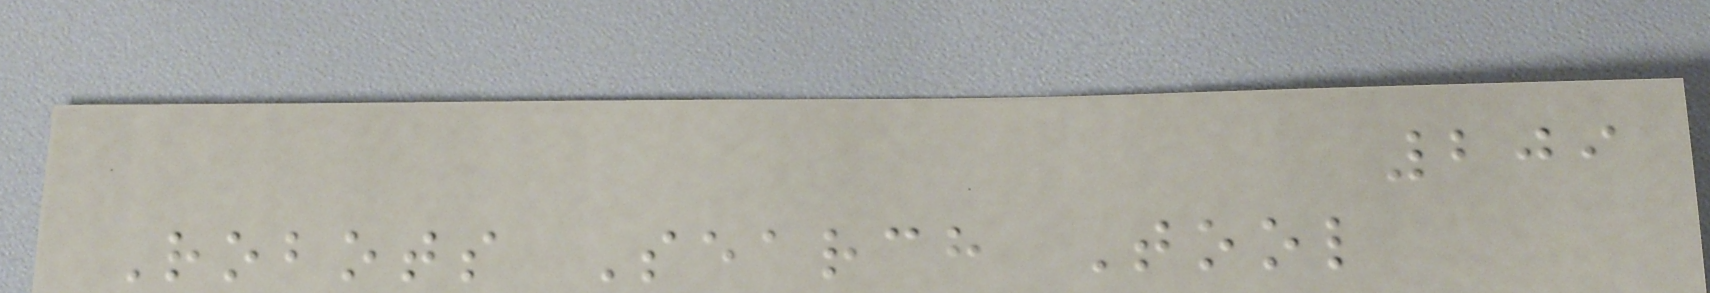209
Robots Search Tool
